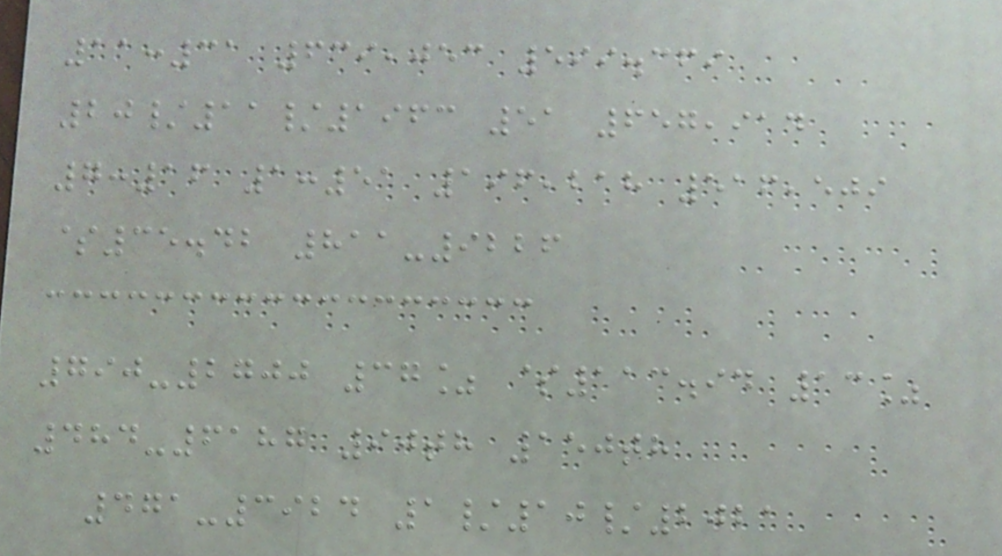11:31 639,053 599.369
20/11/1963 51 657,914
7:16 1:51 196,218 516,509
$35.42 811-9226
790-2700 37% $113.94 13%
484-6187 90th 150th
471-3924 1/10/2021
